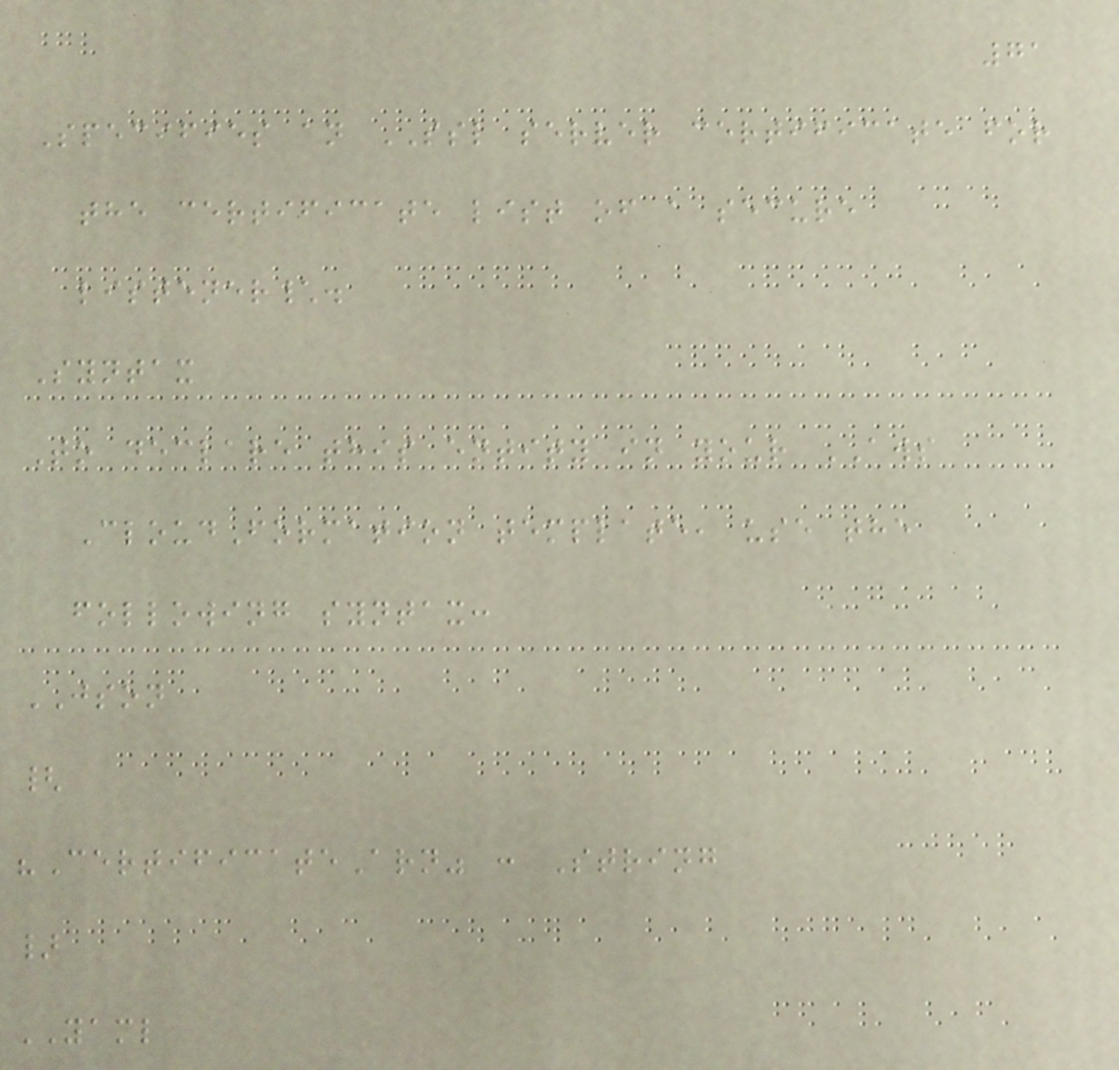71
Specifies an SSL server certificate for
the certificate list of a secure
listener\.
Syntax
To declare this entity in your AWS
CloudFormation template, use the
following syntax:
JSON
{
"CertificateArn" : String
}
YAML
